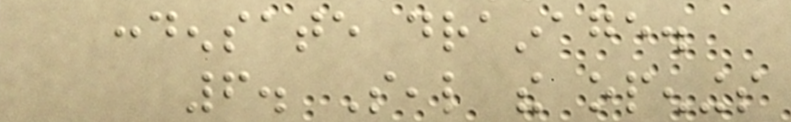condensate drainage.
6. Seal the openings
